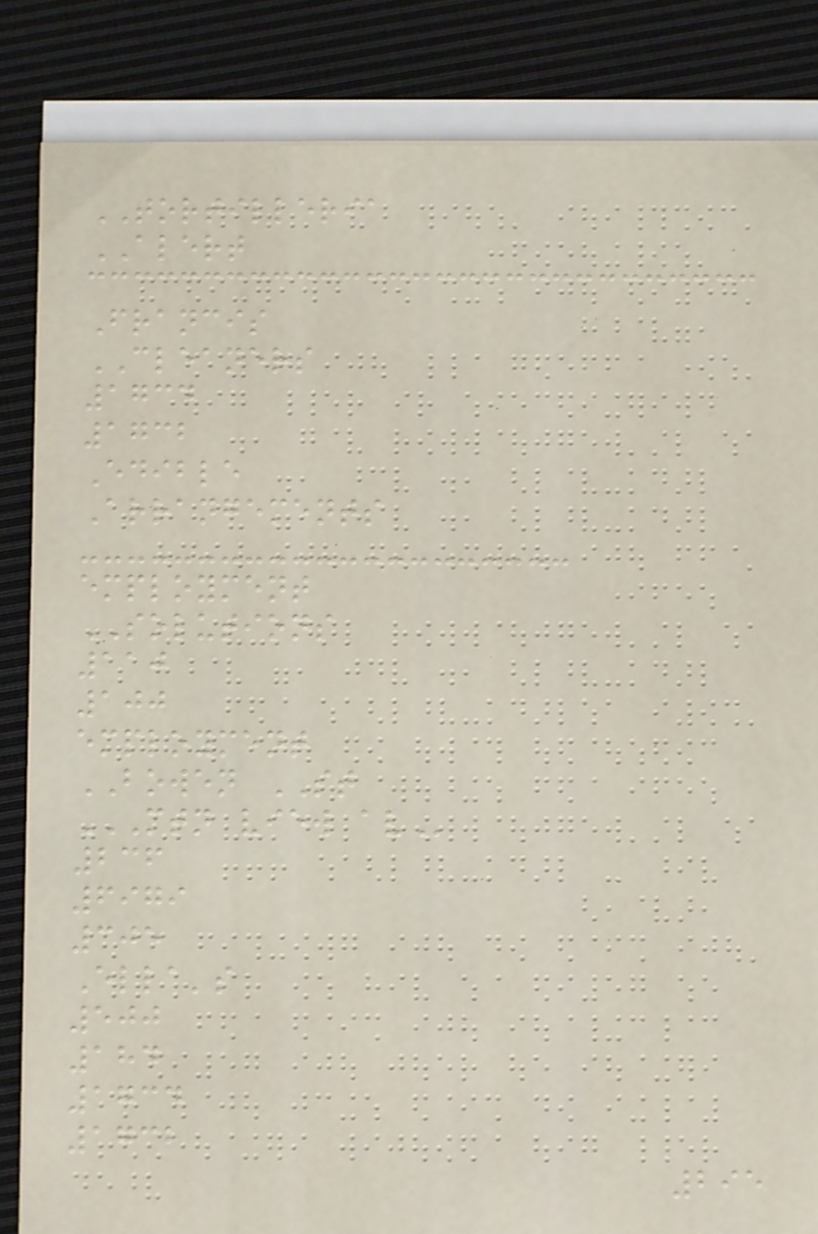TORTILLERIA
ALERT
Francis
CLEANERS
1734
1732
Edible
Arrangements
employment
SOLUTIONS
110
100
employment
BOWEN ST
MTN VIEW AV
236
6979
305
Ella's
500
184
1734
1732
295
